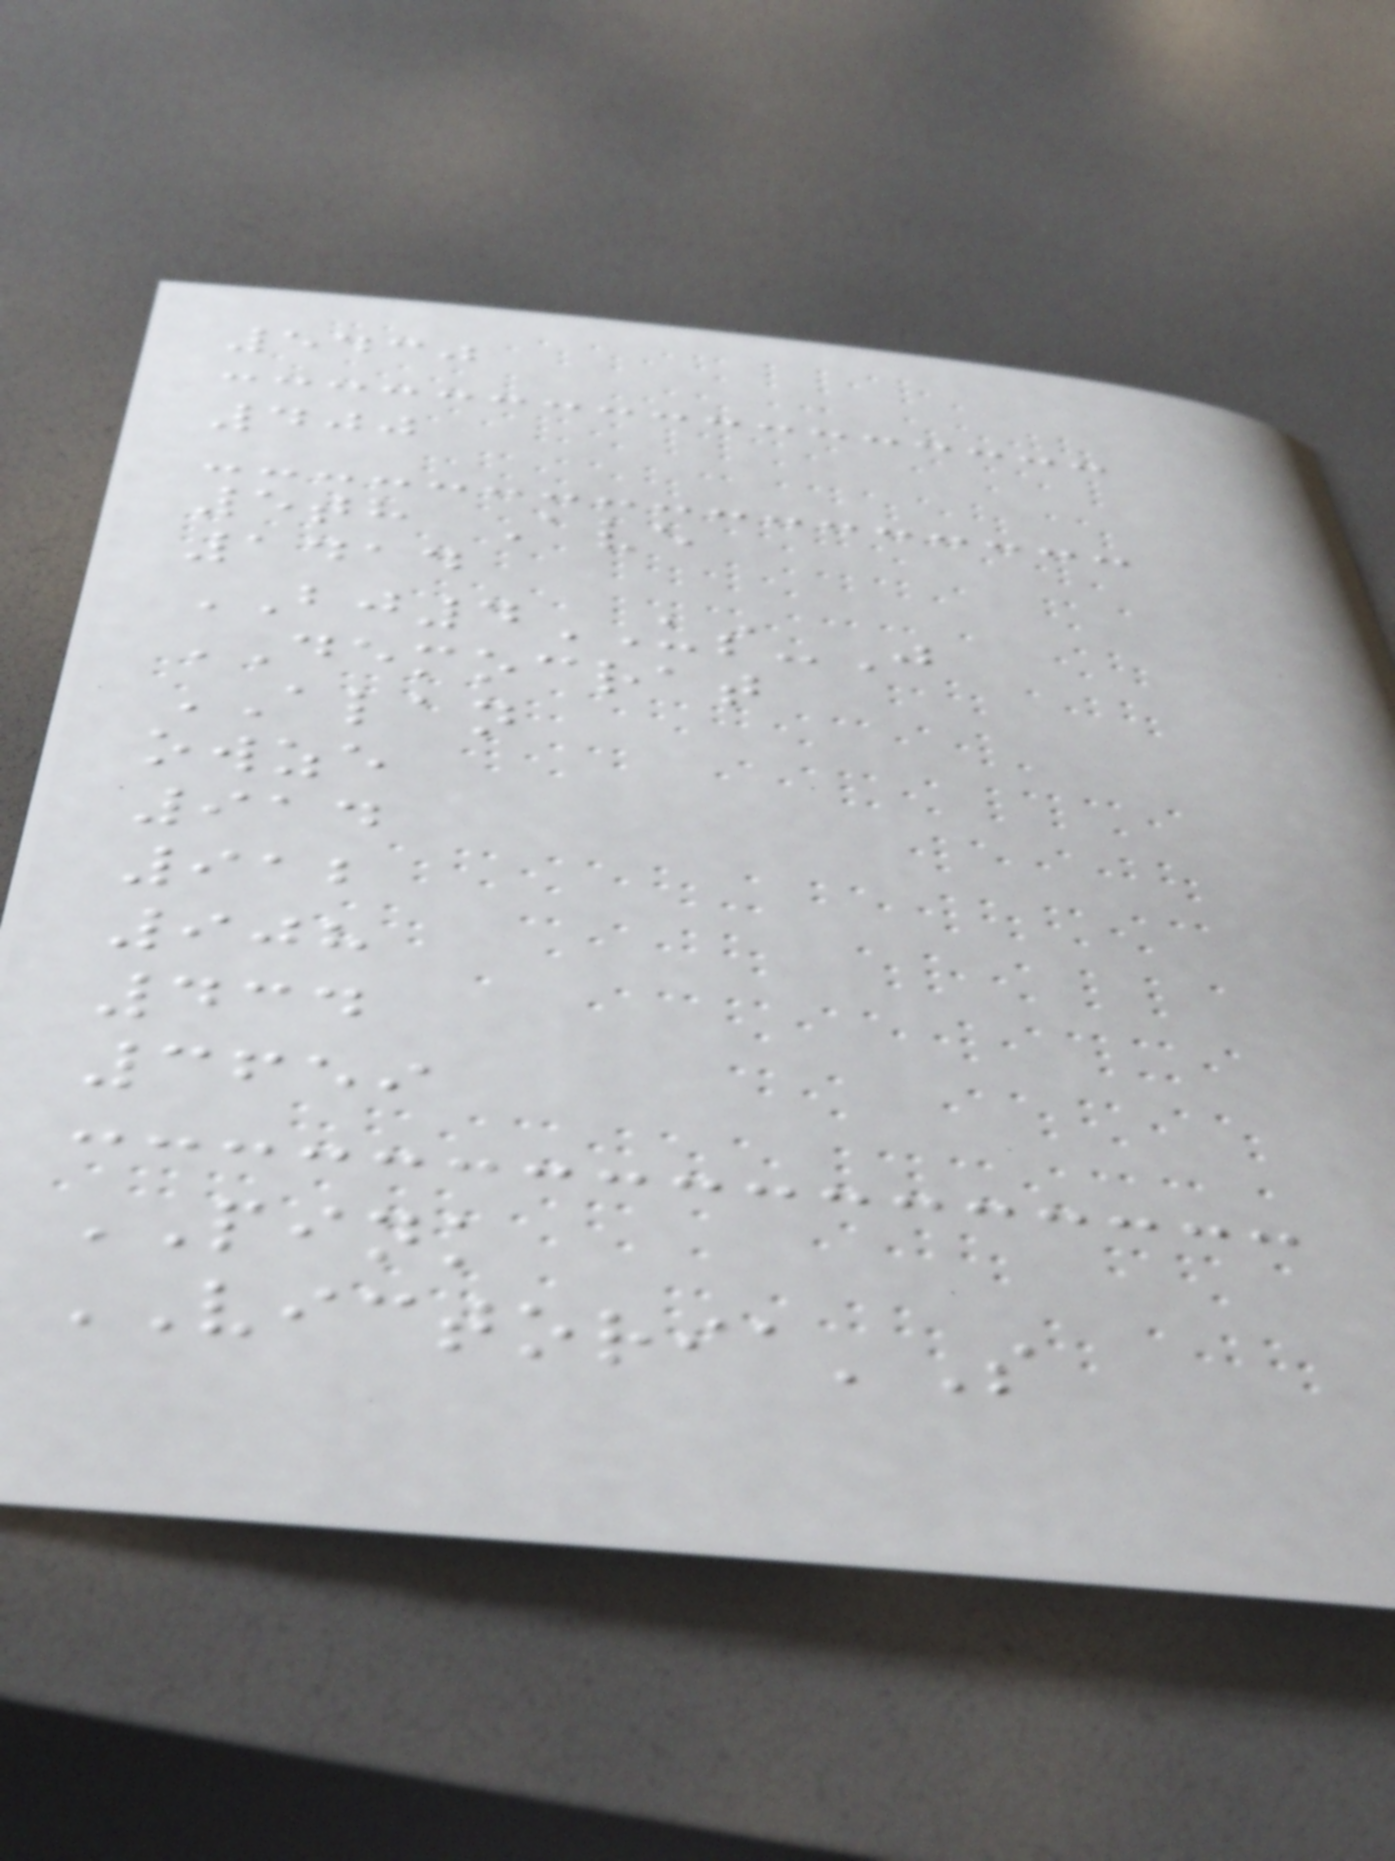5430
400
5th Ave
1414
BJ4US-J
DEMOCRAT
ALAN
owze
914
912
908
434
3659
PINK
VICTORIA'S
